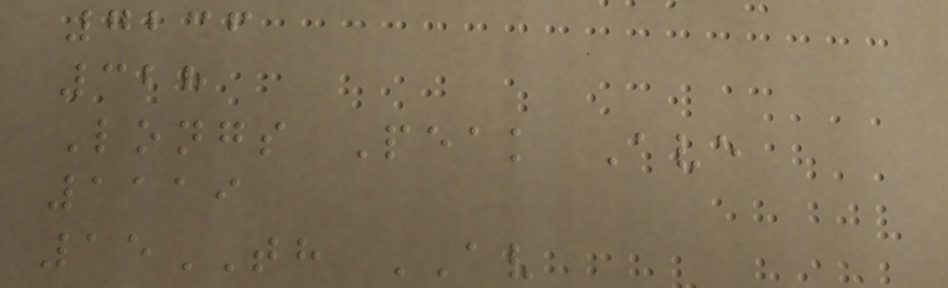7236
328
Longs Peak Ave
1119
15TH AV
